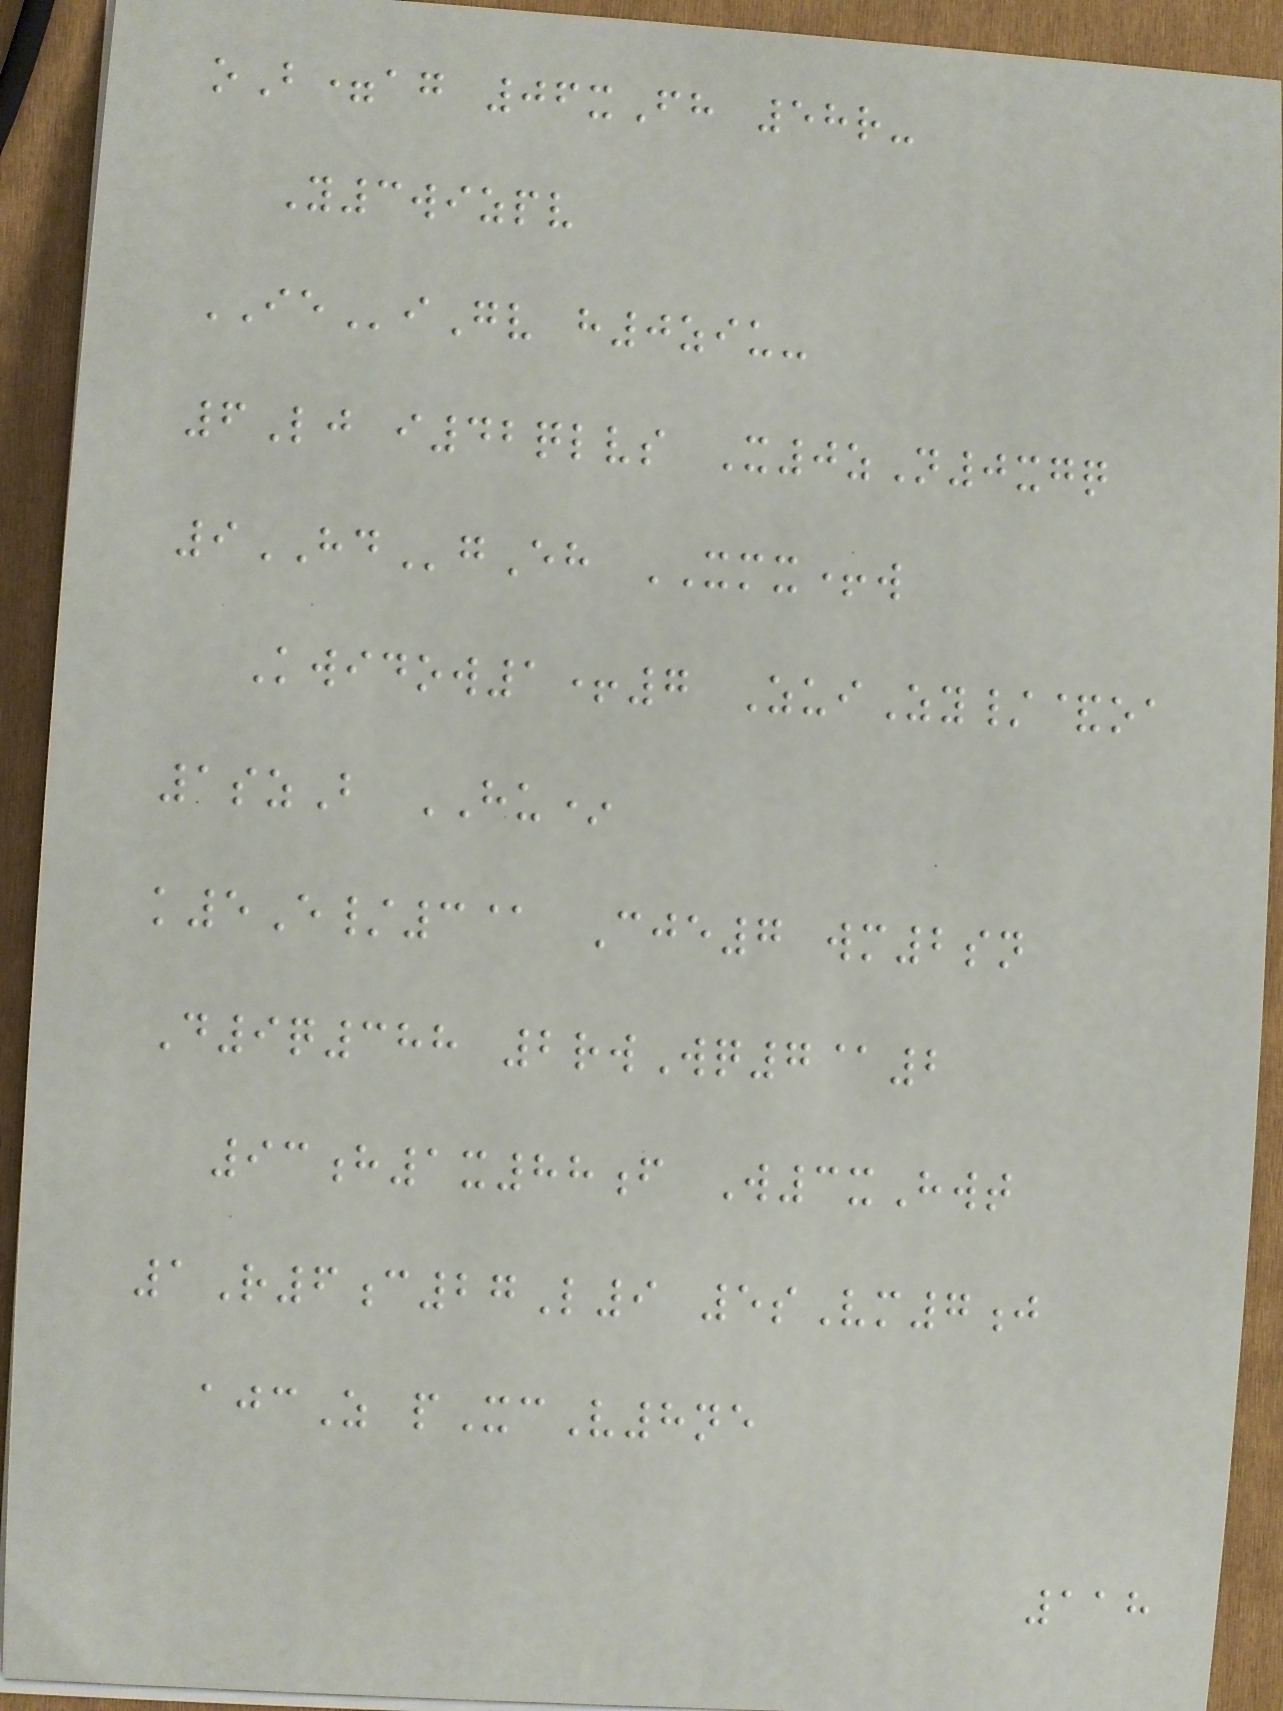oB=ag 06xFh 58r-
Y3wizpv
IEiGv h0ziu-
6Lj i42qlvs X0zN0xgq
9HDgEh XMX+w
Kwidow1+7 ZuiZy/&oa
1szB HU*
k5E/3@ Cje7 wm2sn
D9q388 2rwWq7@2
93h1x88f W3xHwt
1R6c27L9 5sVm7j
ajcZ pXcV8ne
118
